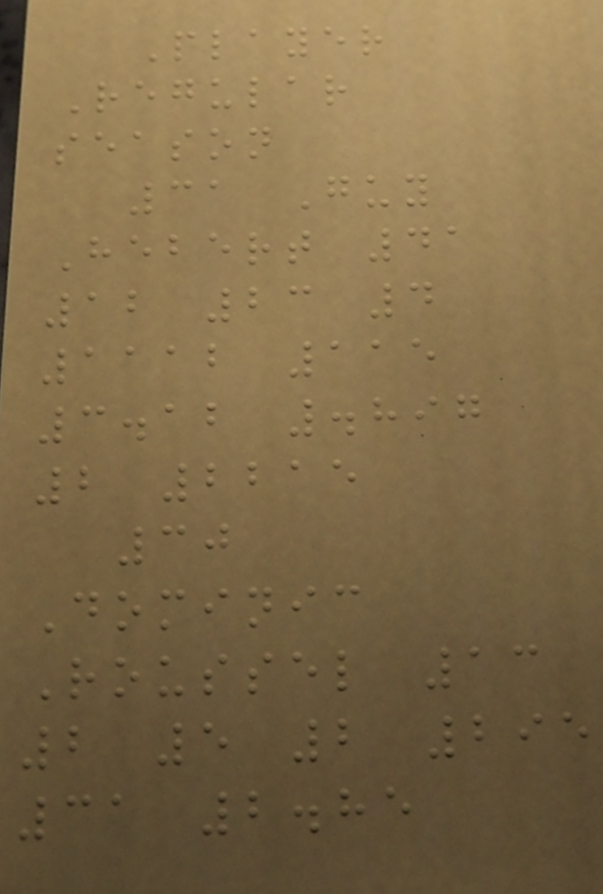Player
Regular
season
31 Guy
Hebert 41
12 23 4
1112 115
3.12 .897
2 2215
30
Dominic
Roussel 13
2 5 2 295
31 2.85
